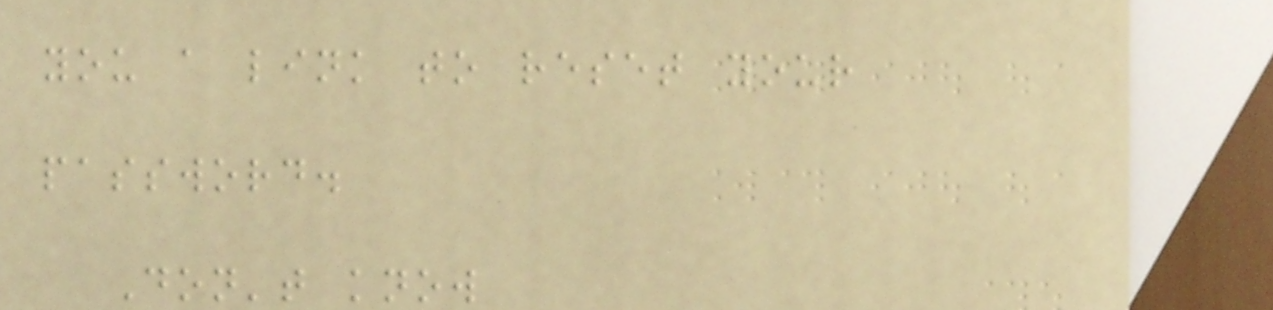you a link to reset your
password.
Don't know
